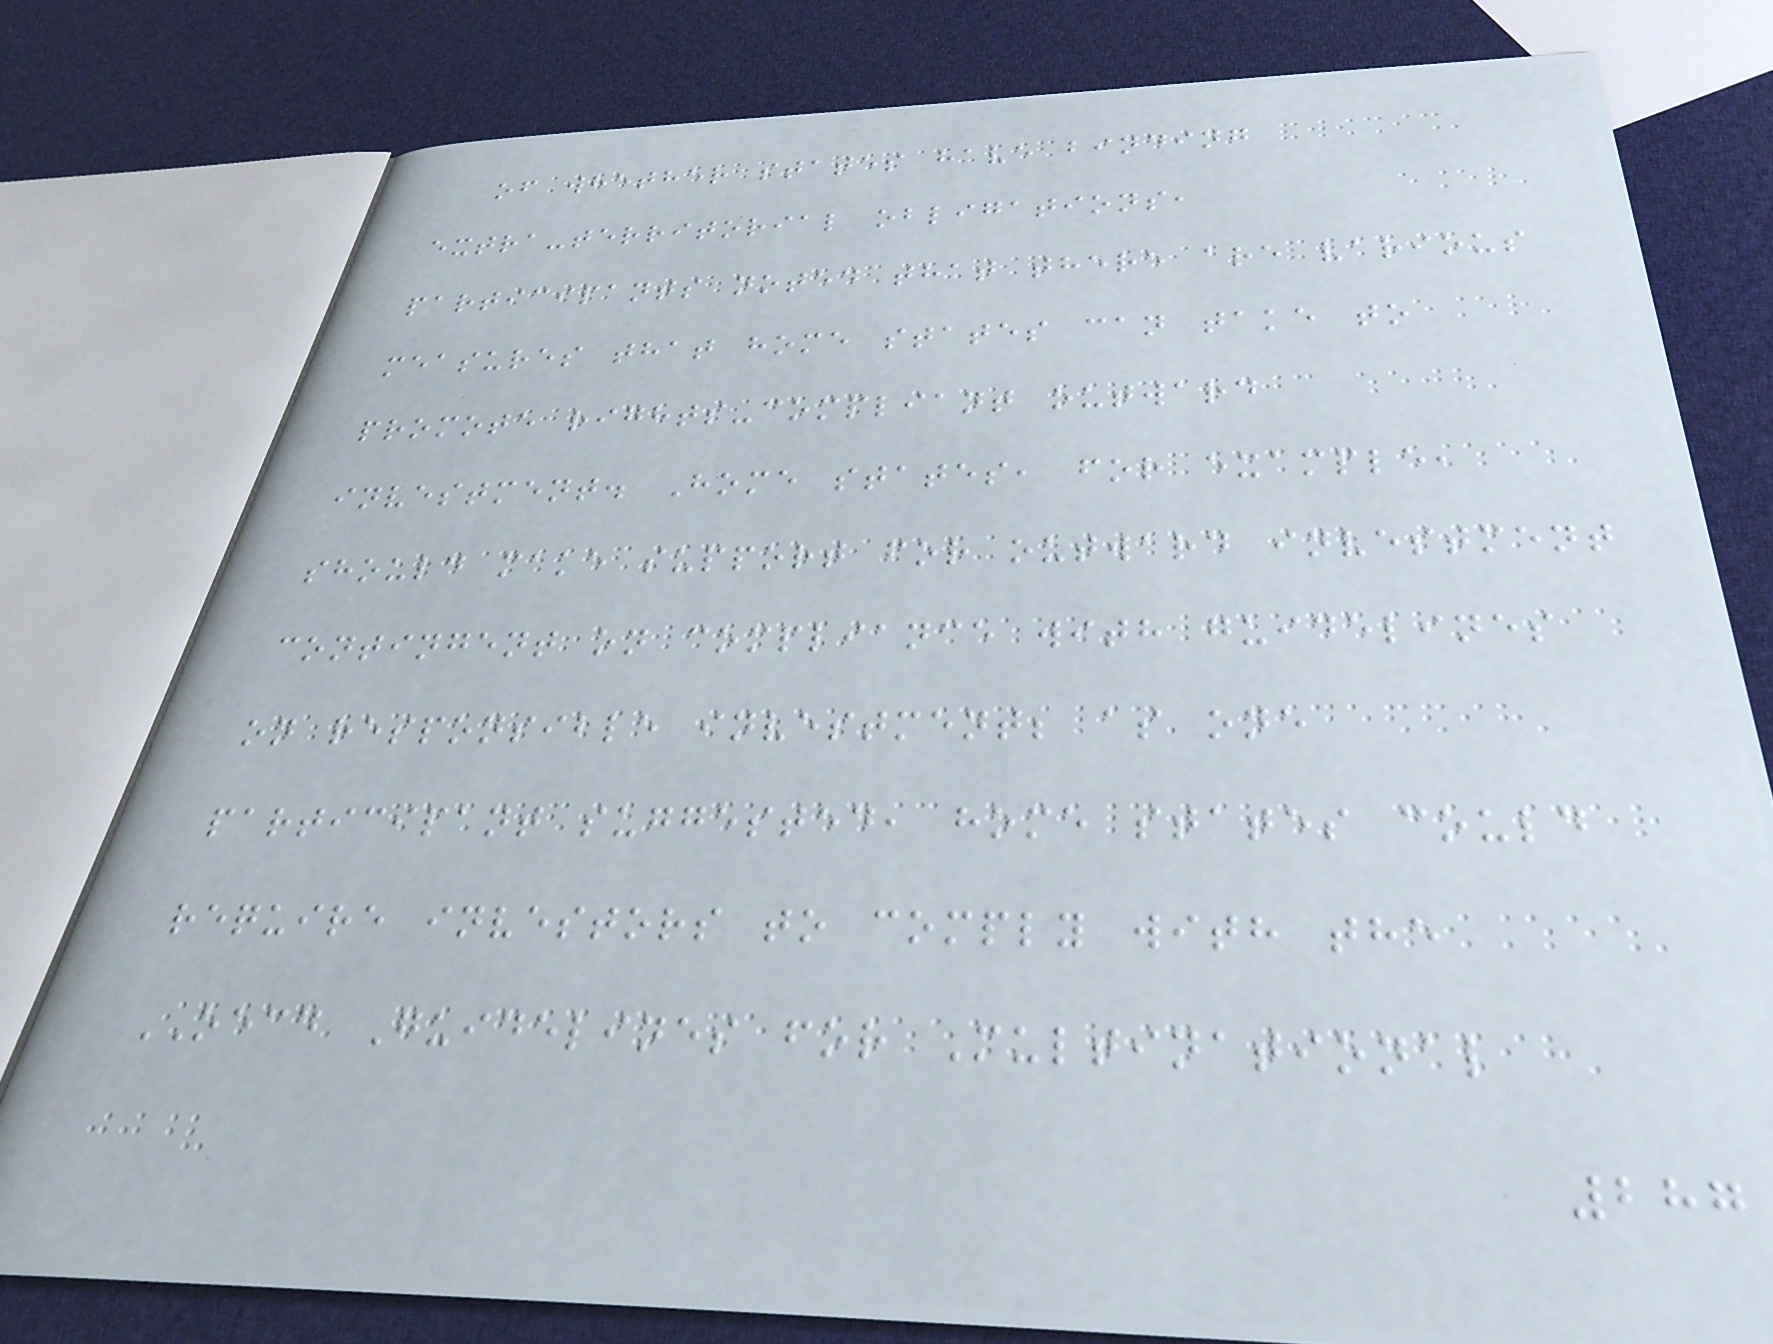of whether states have binding
extra-territorial obligations,
participants noted that there are various
measures that home states can take to
promote rights-compliant outward
investment. Home states, for example,
should make support for outward investment
contingent on compliance with guidelines
on responsible investment; as one
participant suggested, home states could
require investors to comply with the
OECD Guidelines for Multinational
287
